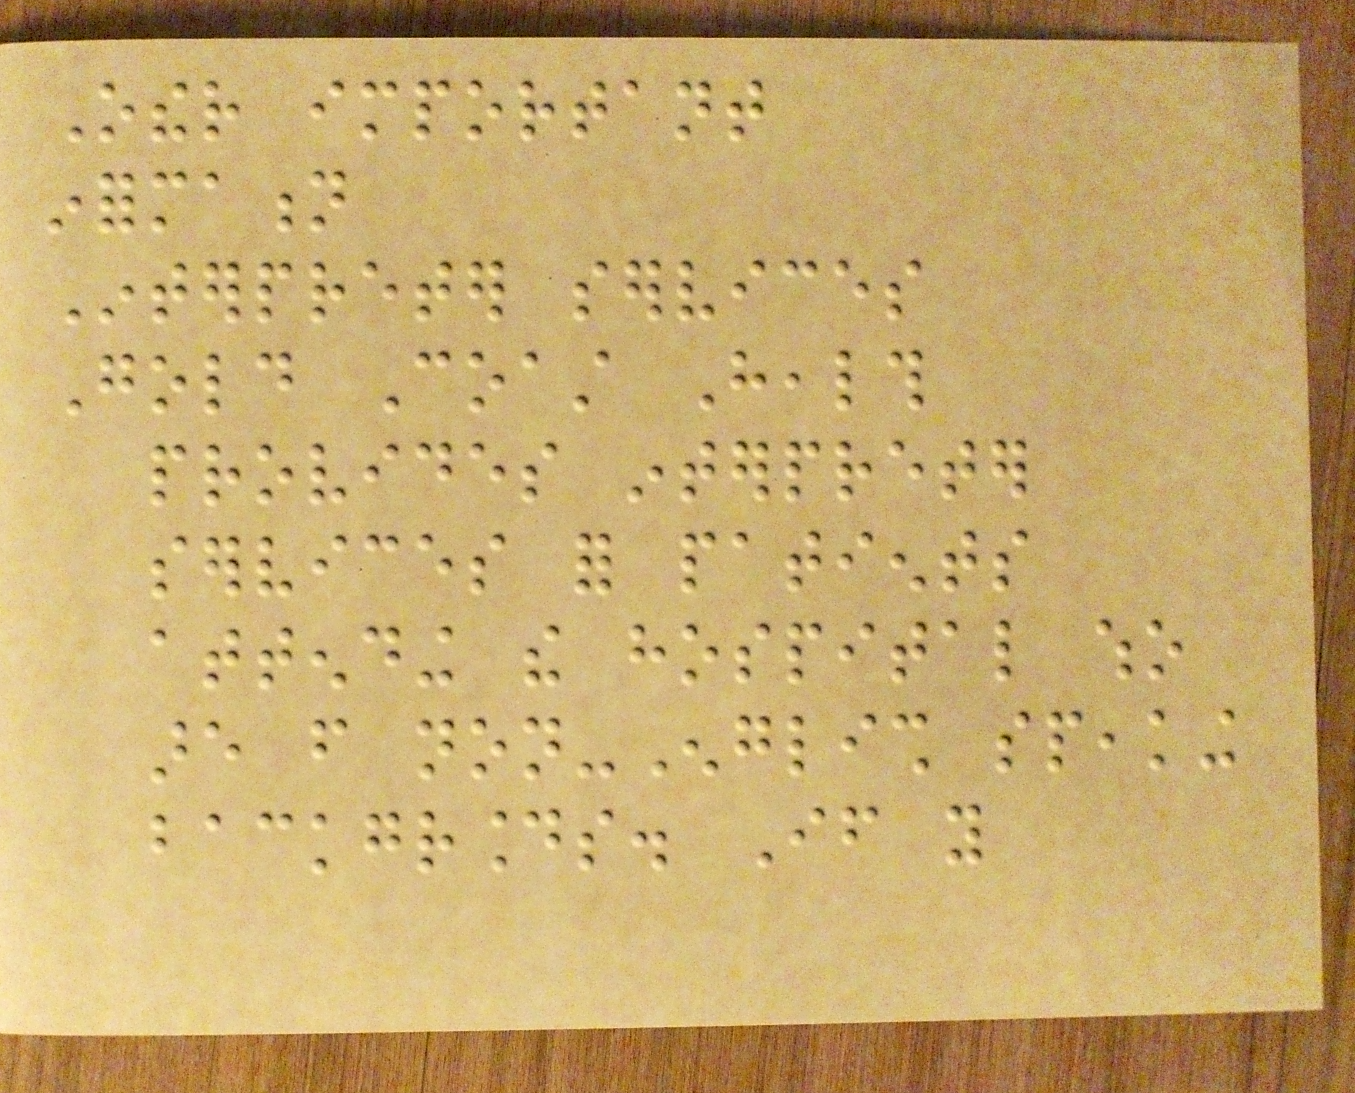Other important
information
Interpreter services
Gold Coast Health
provides interpreter
services for patients
attending the hospital who
are from non-English speaking
backgrounds. If you
